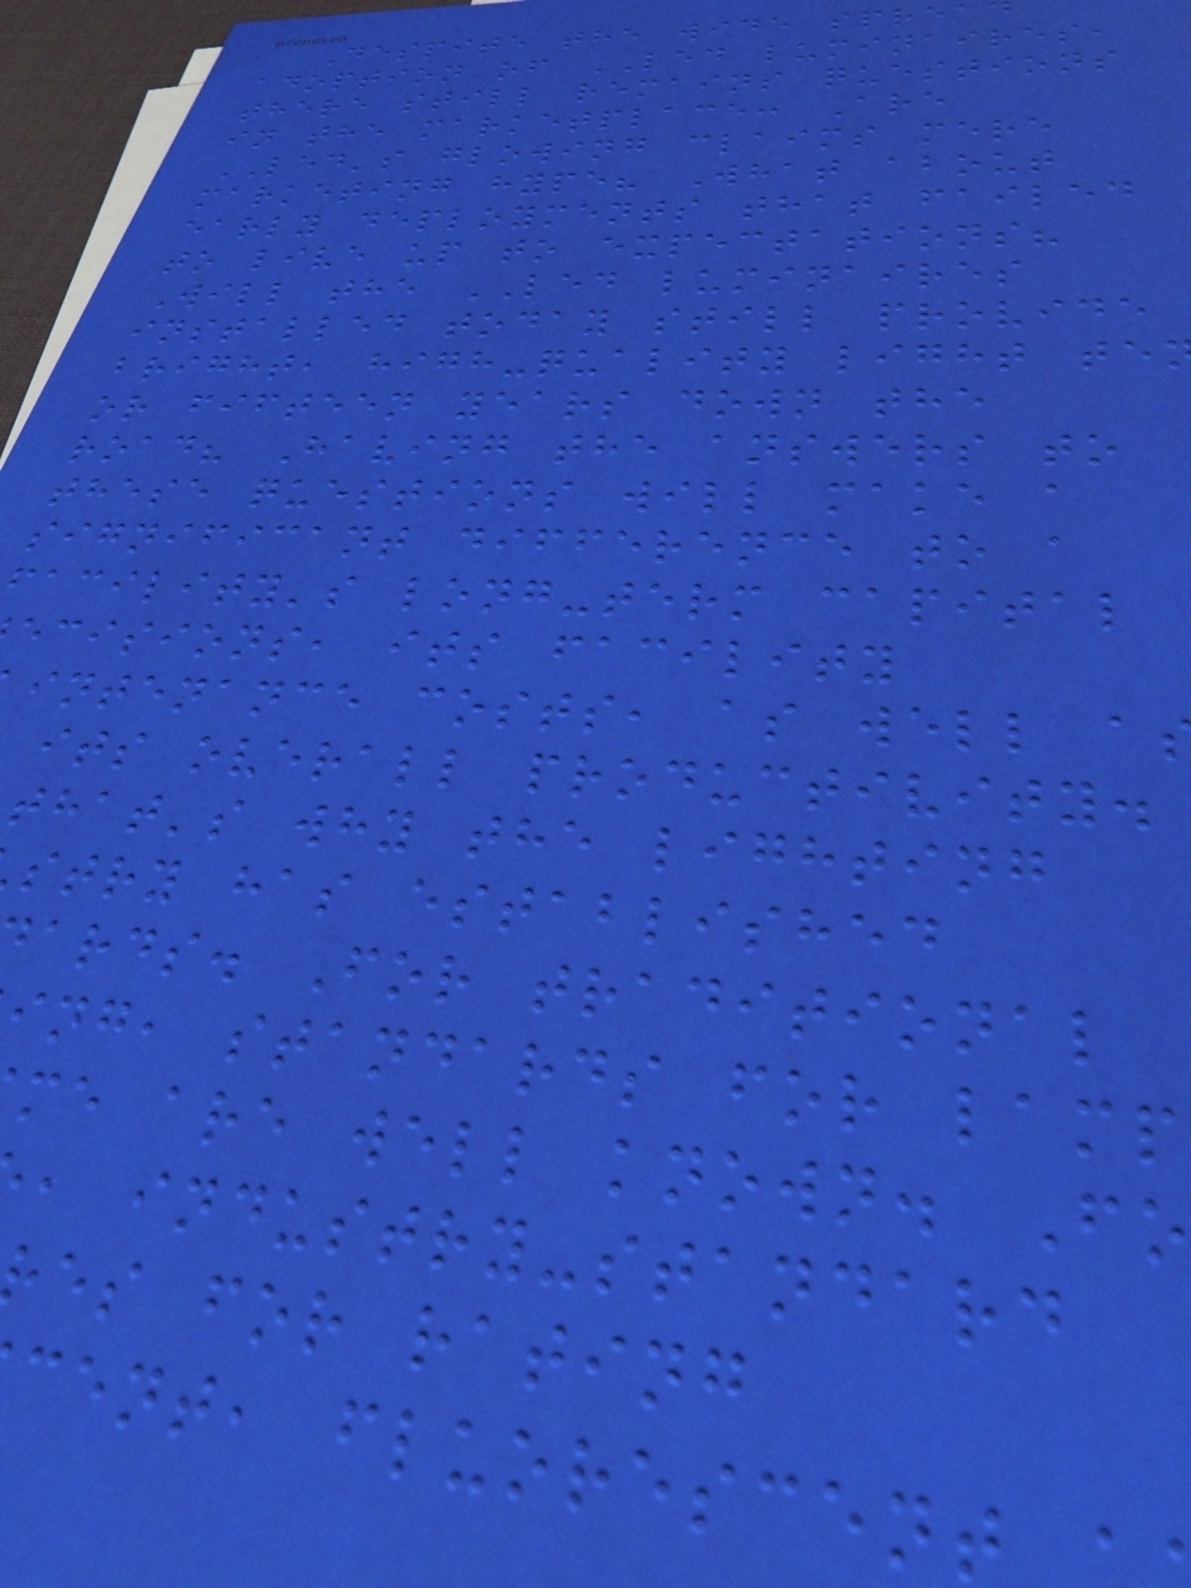Despite the wide sprea
adoption of LED luminaires,
there still remains questions
in the marketplace: Are
LED's glowing claims mere
marketing hype? What about
early deployments that failed
to live up to expectations?
Will the LED luminaires
installed today still provide
bright, high-quality light te
or fifteen years down the
road? Having the answers to
these questions will make a
significant difference to a
facility's long-term capital
ecisions, its facility
intenance costs, as well a
its overall productivity.
that's why the lighting
stry has established
ards. For traditional
ing, standards for lamp
me are well known. Fo
, industry-standard
es for rating
cent, fluorescent
